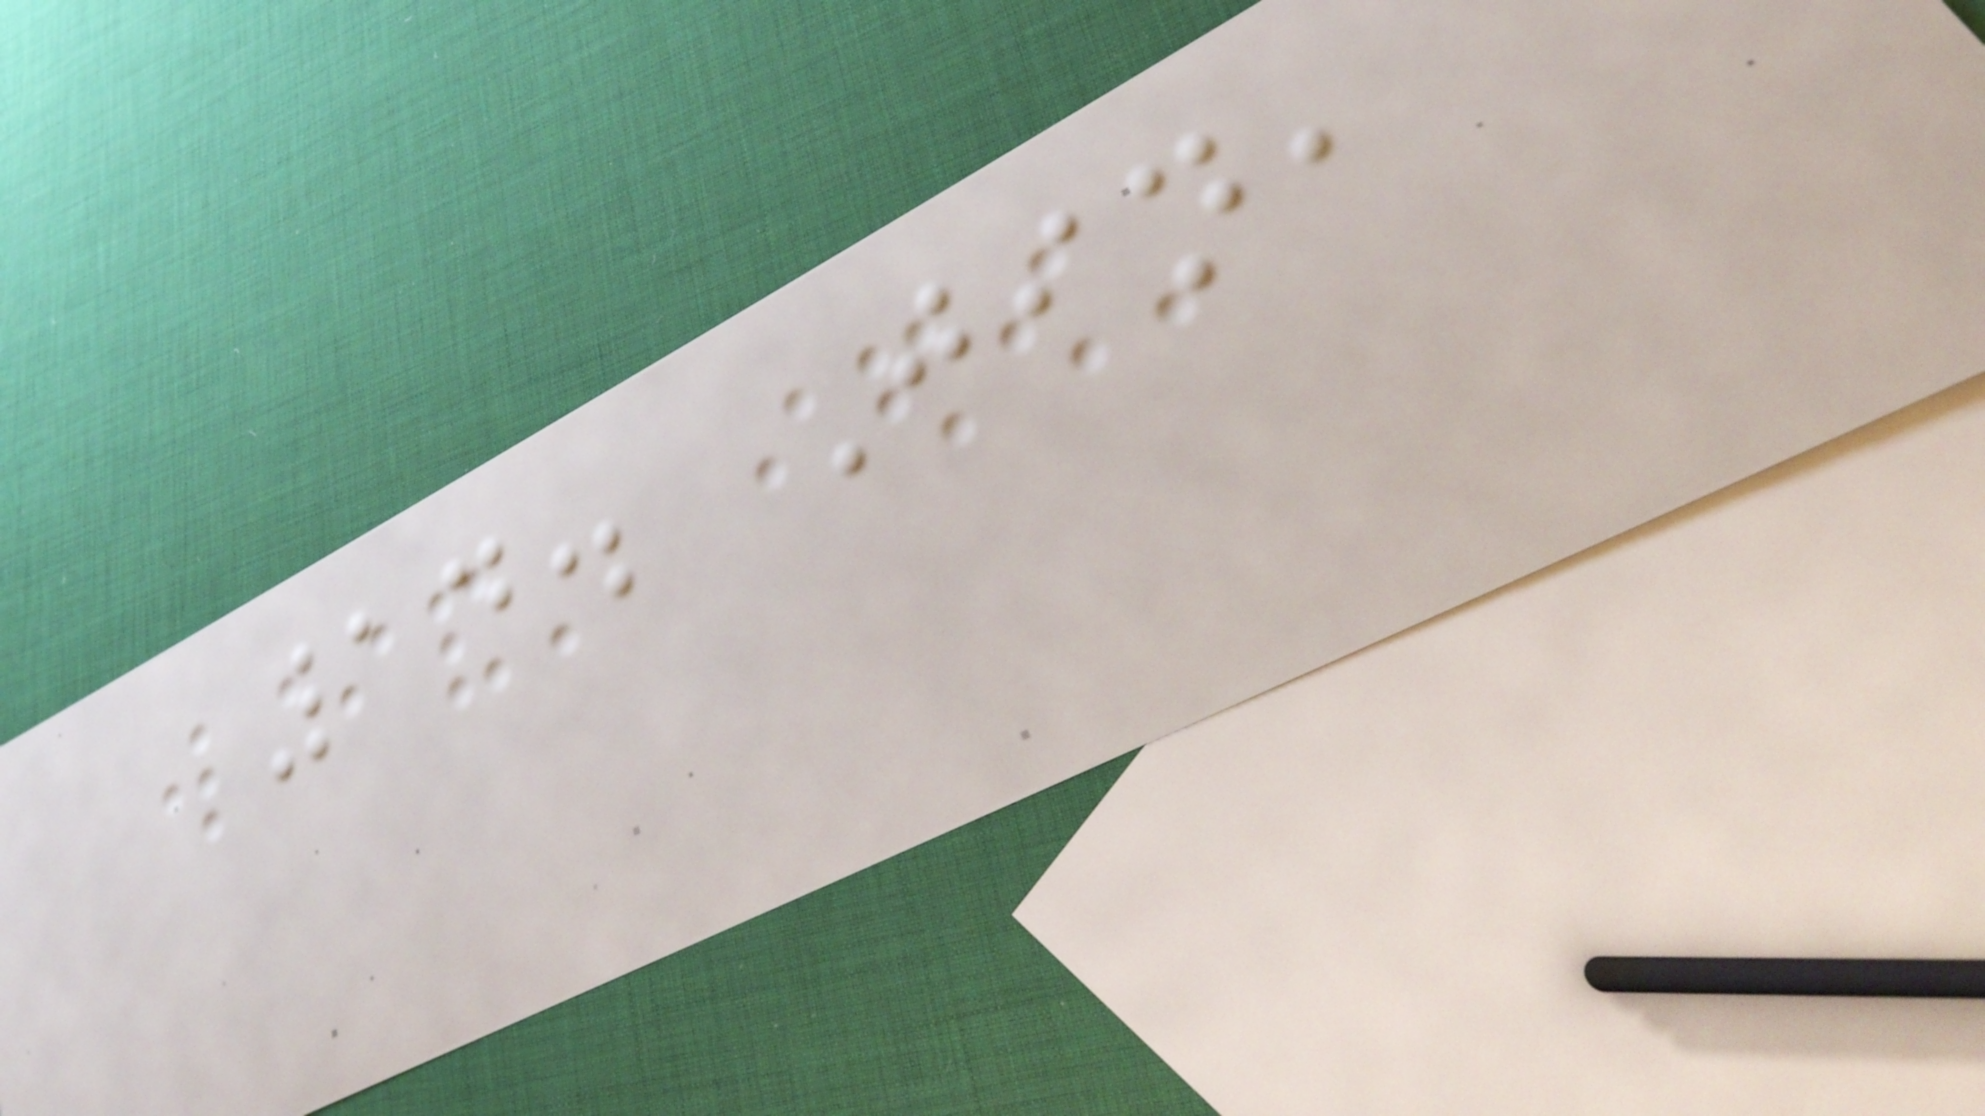14. Jin,
